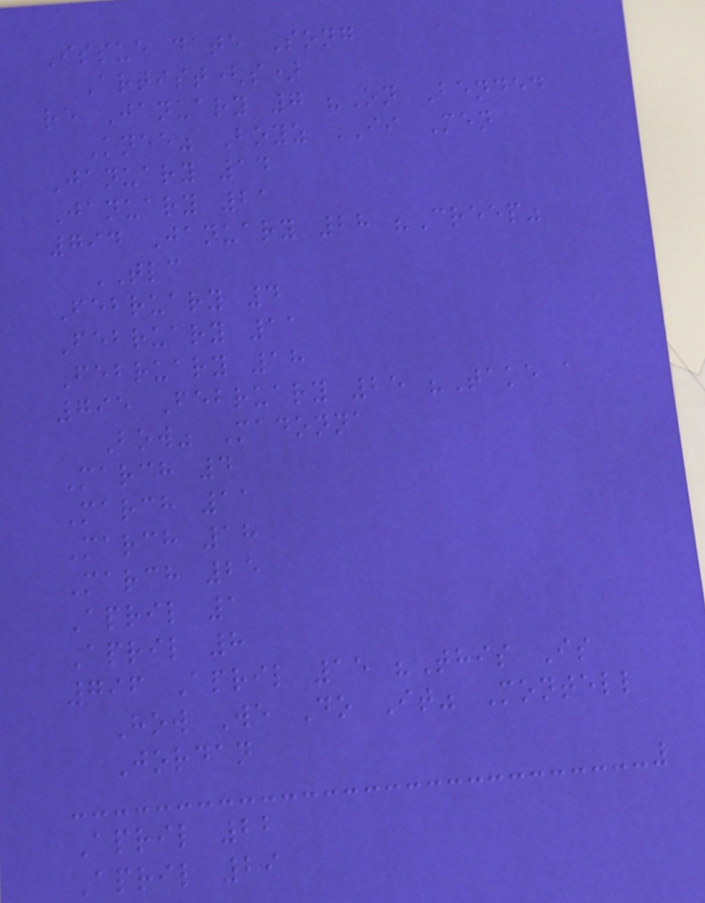Issue date Song
Artist(s)
re January 7 "On Bended
Knee" Boyz II Men
January 14
January 21
794 January 28 "Creep"
TLC
February 4
February 11
February 18
795 February 25 "Take a
Bow" Madonna
March 4
March 11
March 18
March 25
April 1
April 8
796 April 15 "This Is
How We Do It" Montell
Jordan
April 22
April 29
